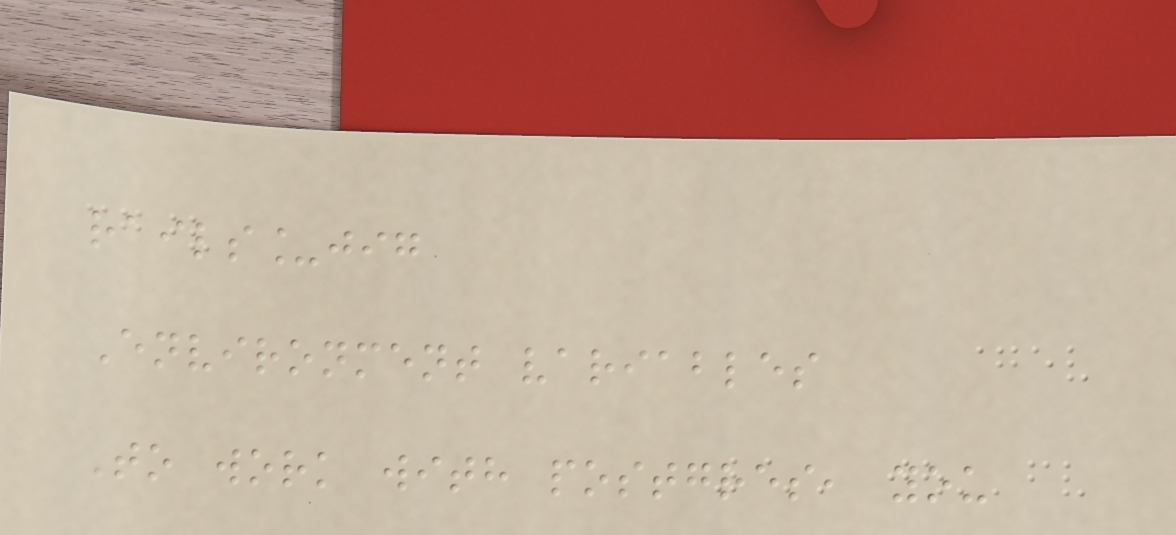rails_jig
Environment variables
To work with postgres, you
